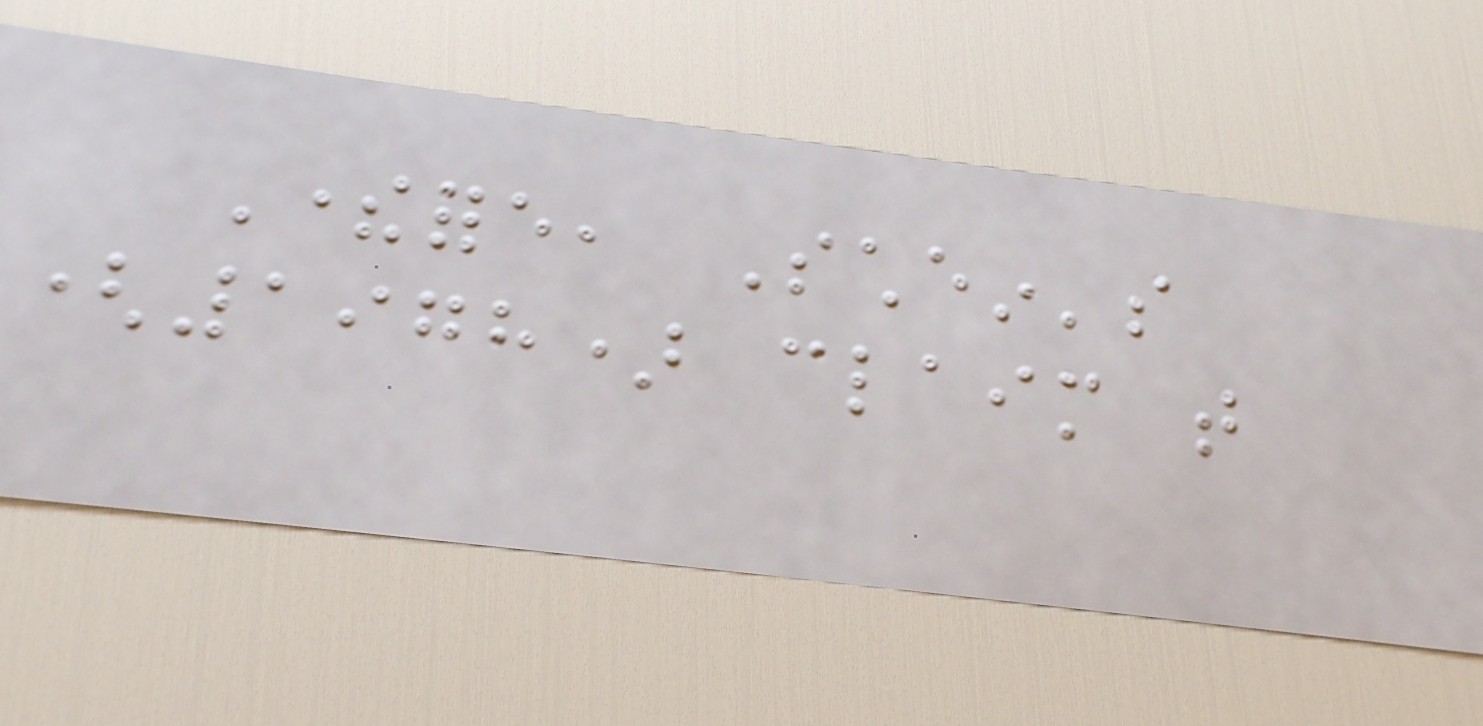Therefore, Schein's
(1978) claim that
